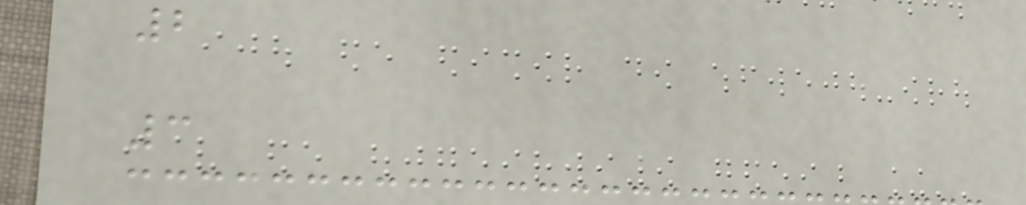2
3
